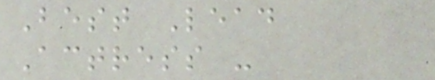Best Lead
Actress -
